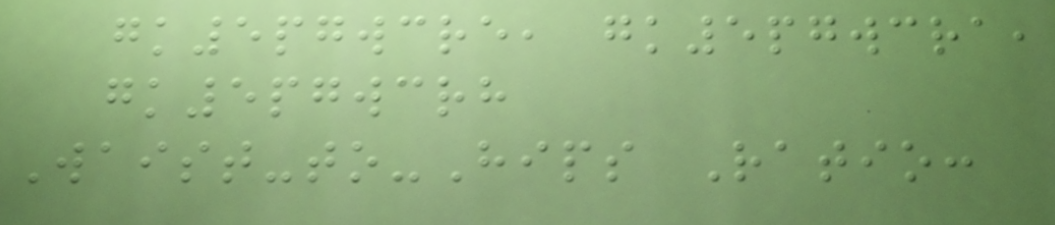gk5pgwcre, gk5pgwcra,
gk5pgwcrh
Waist-to-Hips Ratio:
